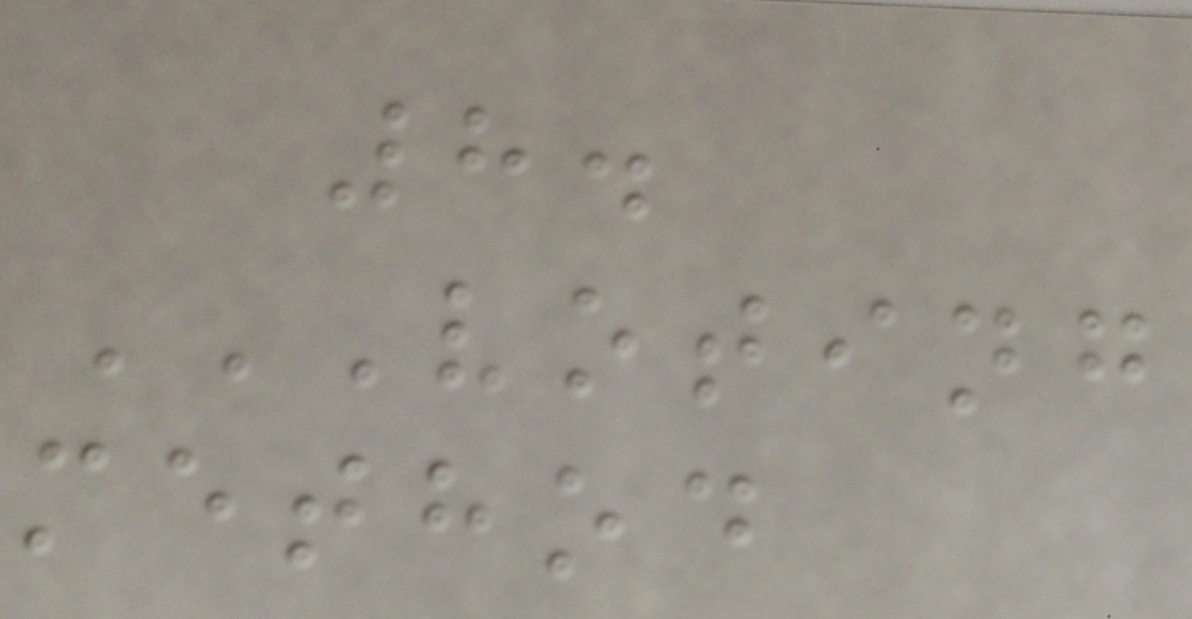8.
VOTING
METHOD
